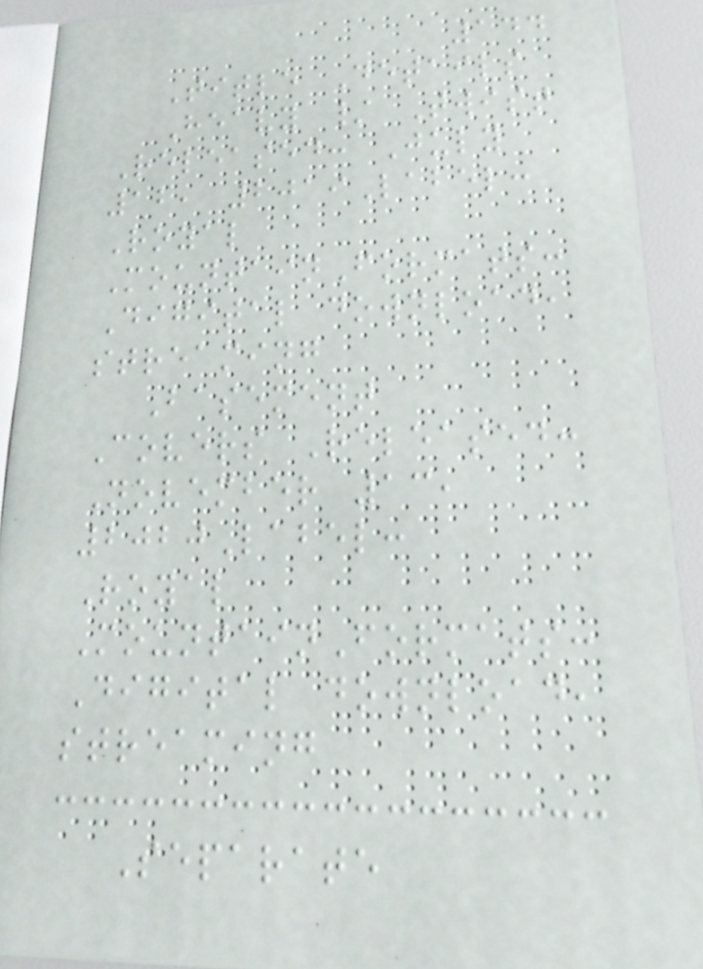144
Title Details
Heavy / Twist
Released: July
12, 2019Label:
Royal
MountainFormats:
Digital download,
streaming
Basement
Covers Released:
November 13,
2020Label:
Royal
MountainFormats:
Digital download,
streaming
Separate
